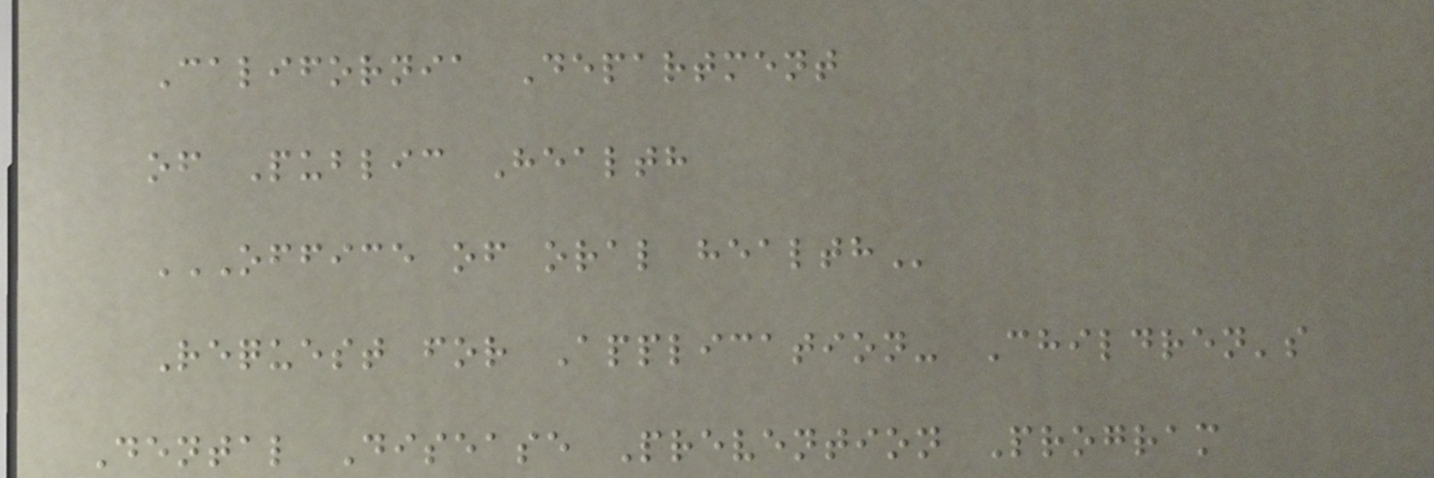California Department
of Public Health
OFFICE OF ORAL HEALTH
Request for Application- Children's
Dental Disease Prevention Program
